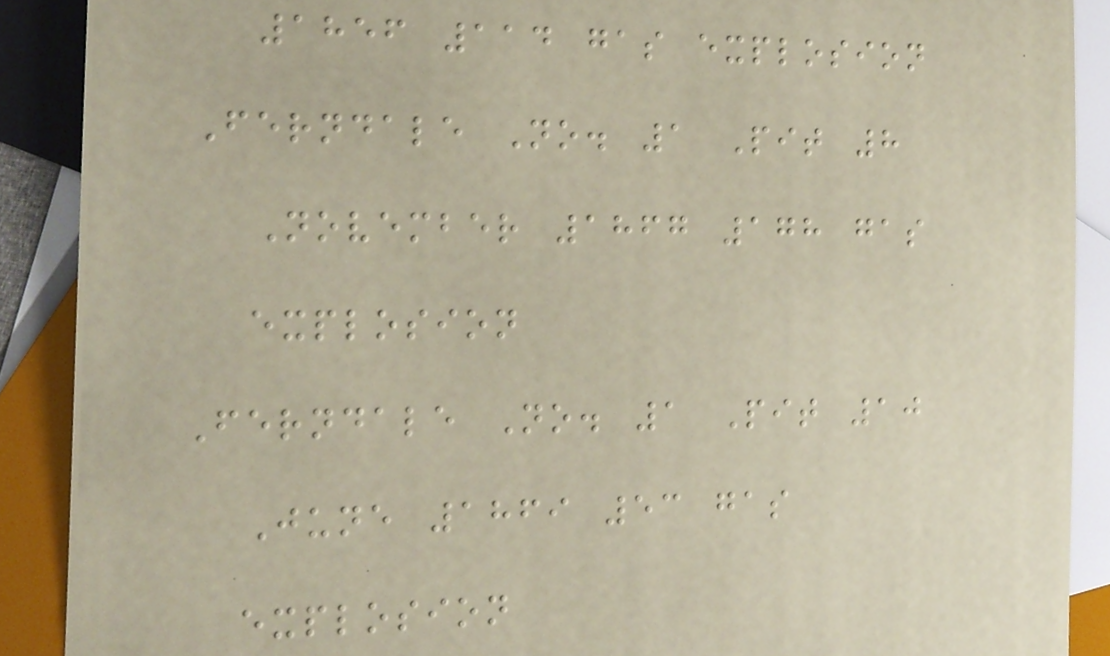1856 114 gas explosion
Ferndale No. 1 Pit 8
November 1867 178 gas
explosion
Ferndale No. 1 Pit 10
June 1869 53 gas
explosion
